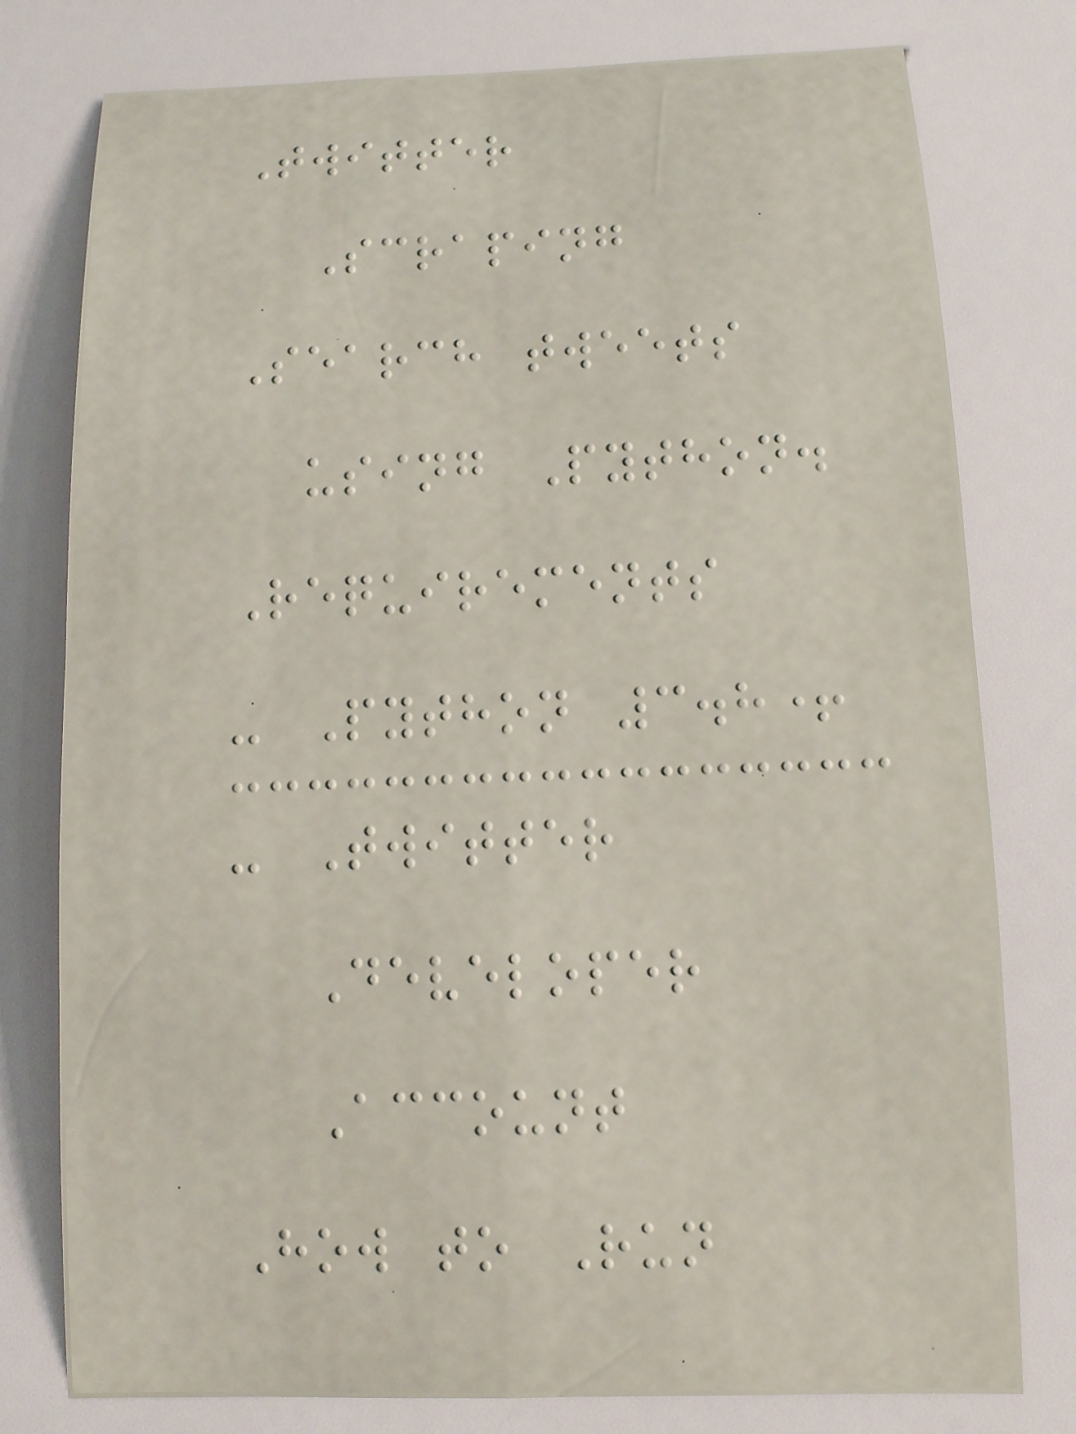Twitter
Scraping
Search tweets
using Python.
Requirements
- Python 3.8+
- Twitter
Developer
Account
How to Run
